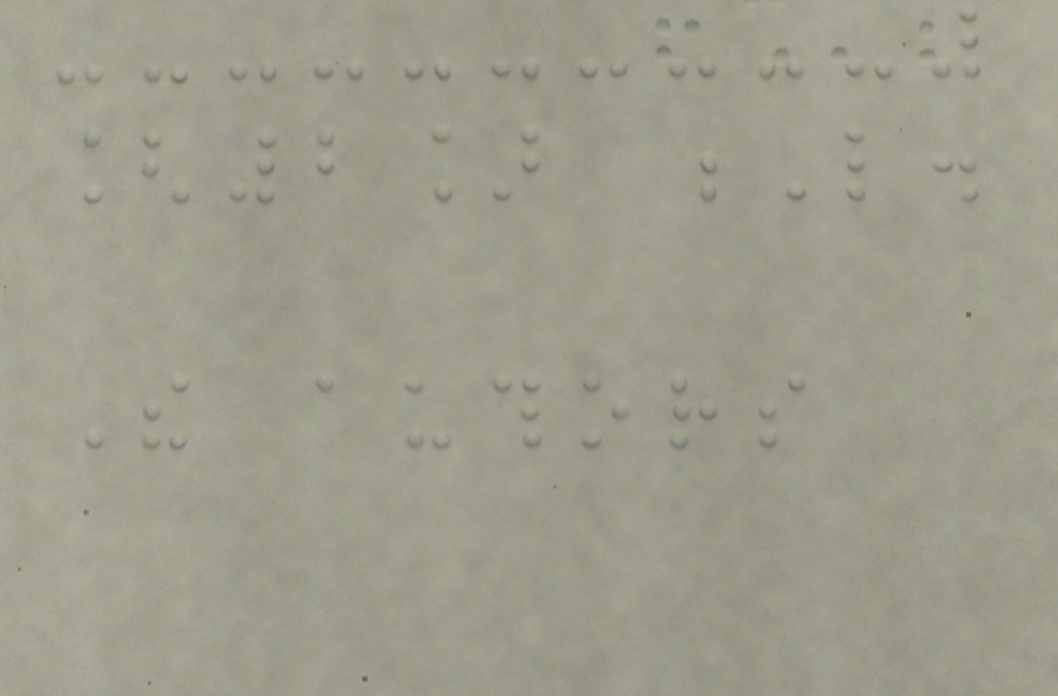[2] L.
The authors
